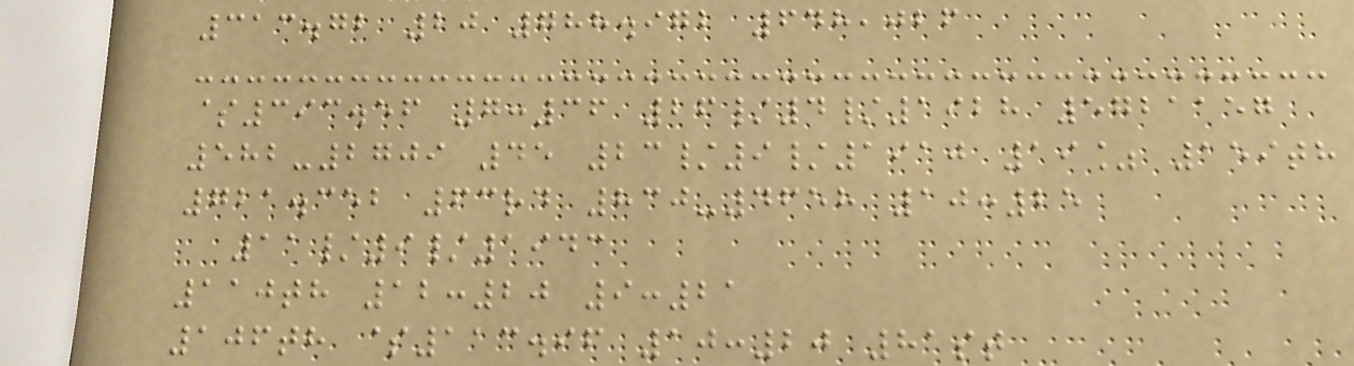313.72 20 788.972 648,026
$393.56 7:36 26/4/1928 5721157
582-2709 45 23/9/1910 19% 159th
721.352 63rd 830-4658 10:25
11/9/1943
110th 12:20 9:21
106th $113.96 10:20 81st
